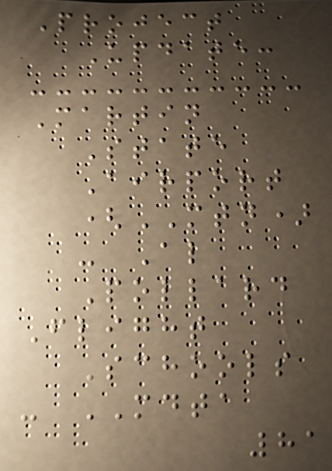Project
Update:
Martin
State
Airport
(MTN)
- Al
Pollard
Flight
Schools
- MDTA
81
